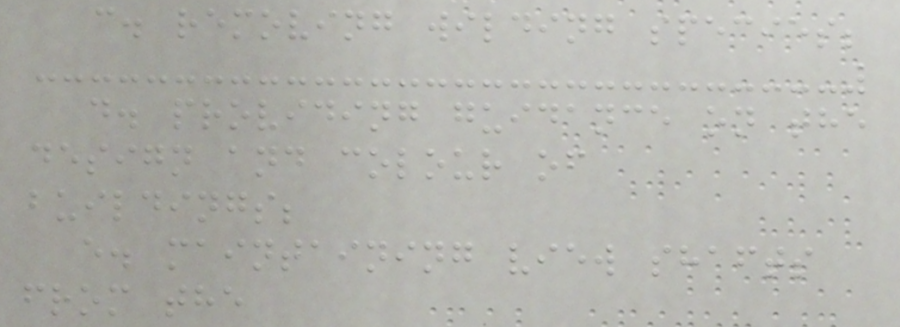c. removing wilding species;
d. providing guidance on the
design and colour of
buildings;
e. maintaining view shafts
from the
